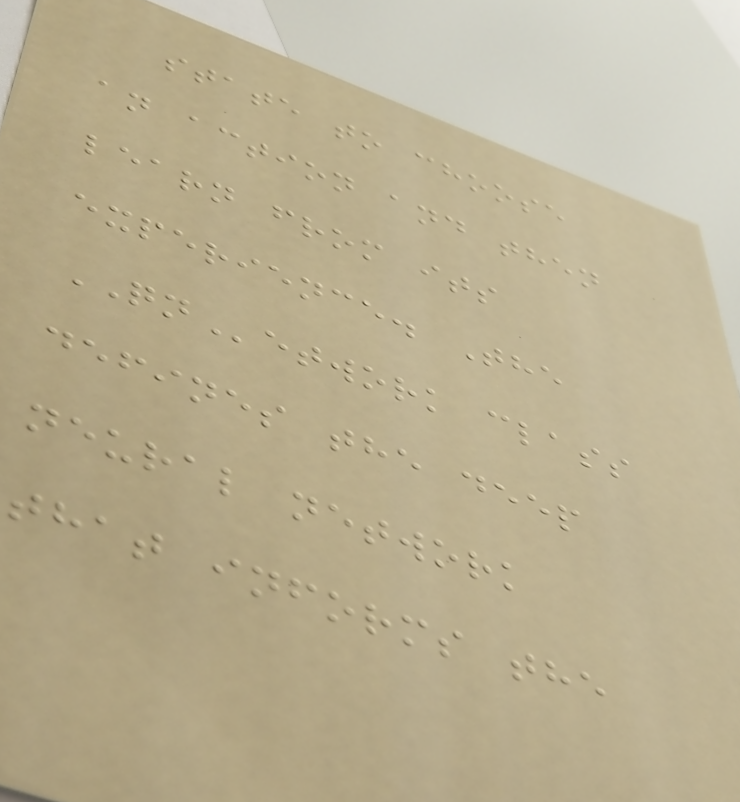state to choose
an action and then
learn from its
experience. The
QNetwork class
defines the deep
neural network
that informs the
